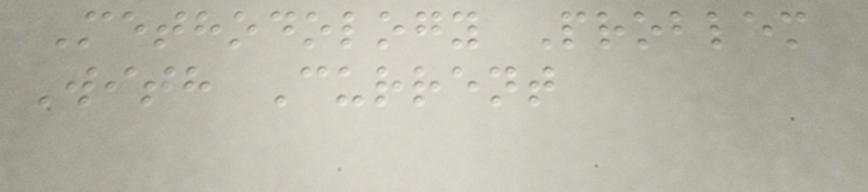Methodology Problem
With Current
